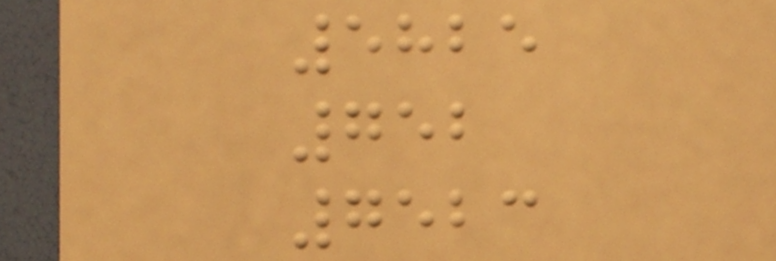5825
752
7523
